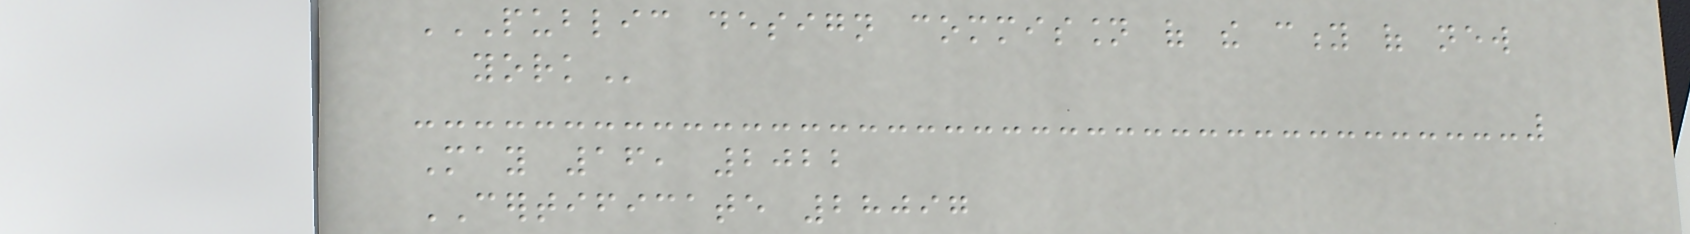PUBLIC DESIGN COMMISSION OF THE CITY OF NEW
YORK
May 16, 2022
CERTIFICATE 28097
